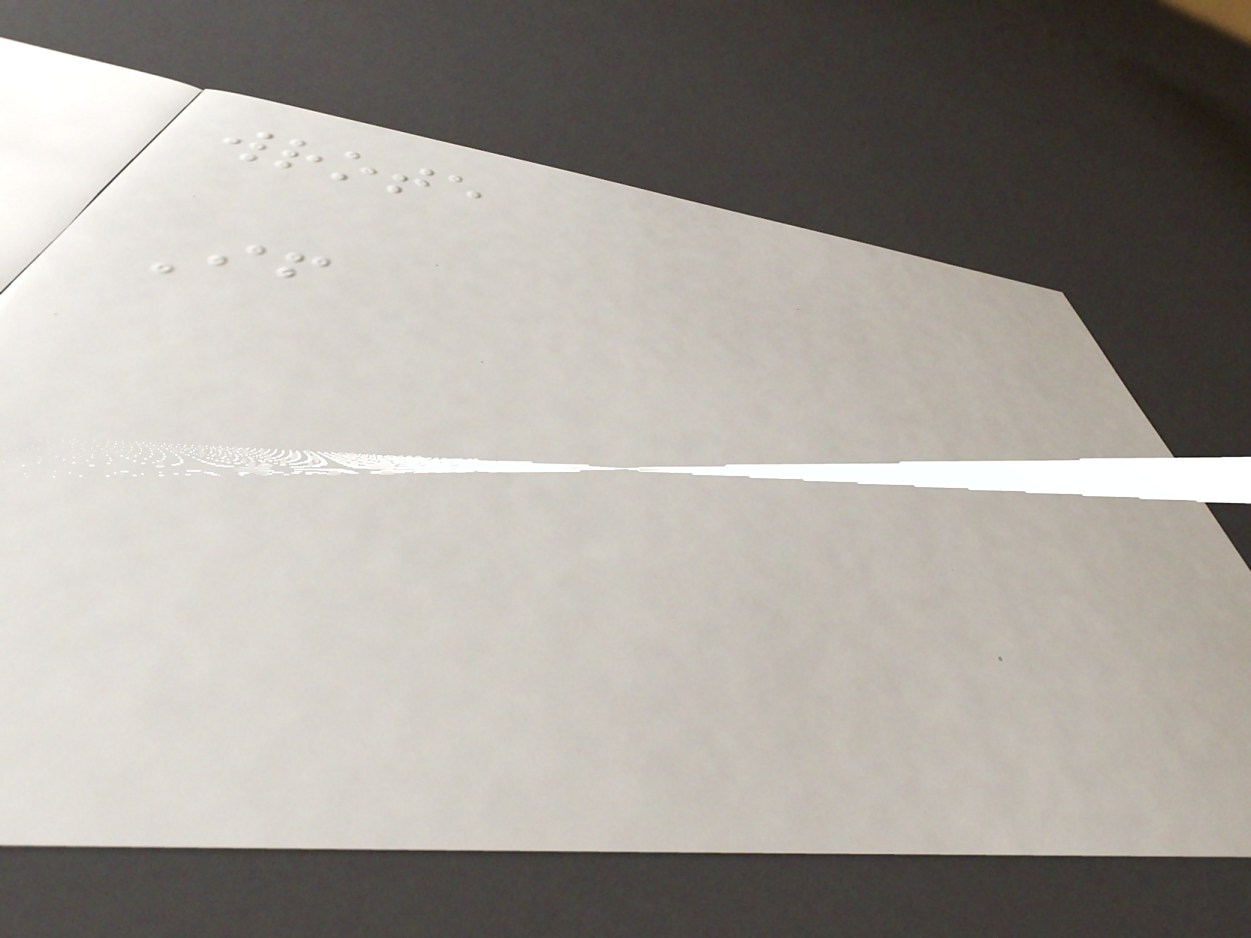wrote
If
